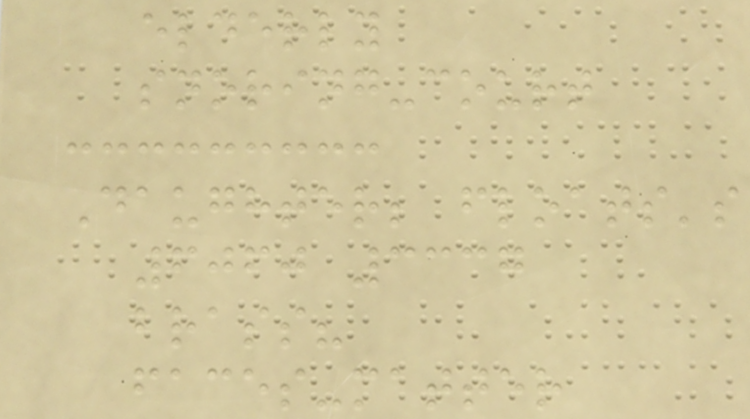elderly
snoring-court
Daughter; floats's
6060 3337
brass?
faces-matter
